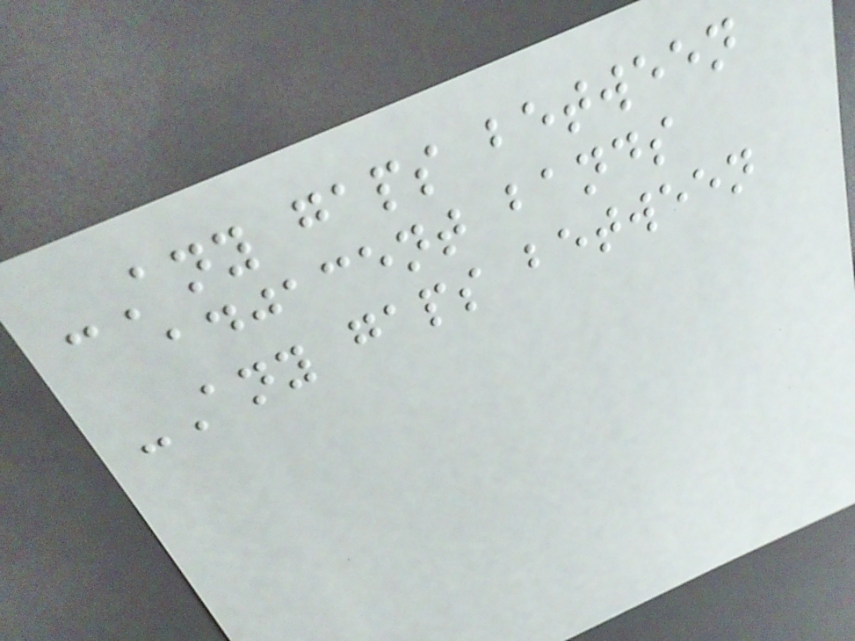-Any gaps between
adjacent bands
-Any gaps between
